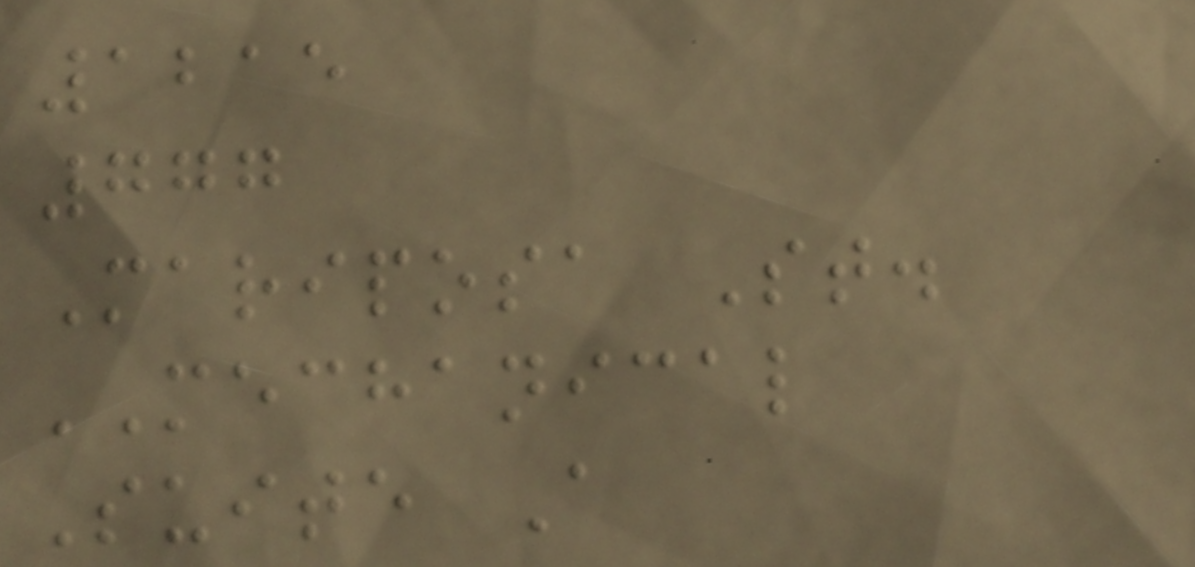1215
777
Mariposa St.
MECHANICAL
Suite A
